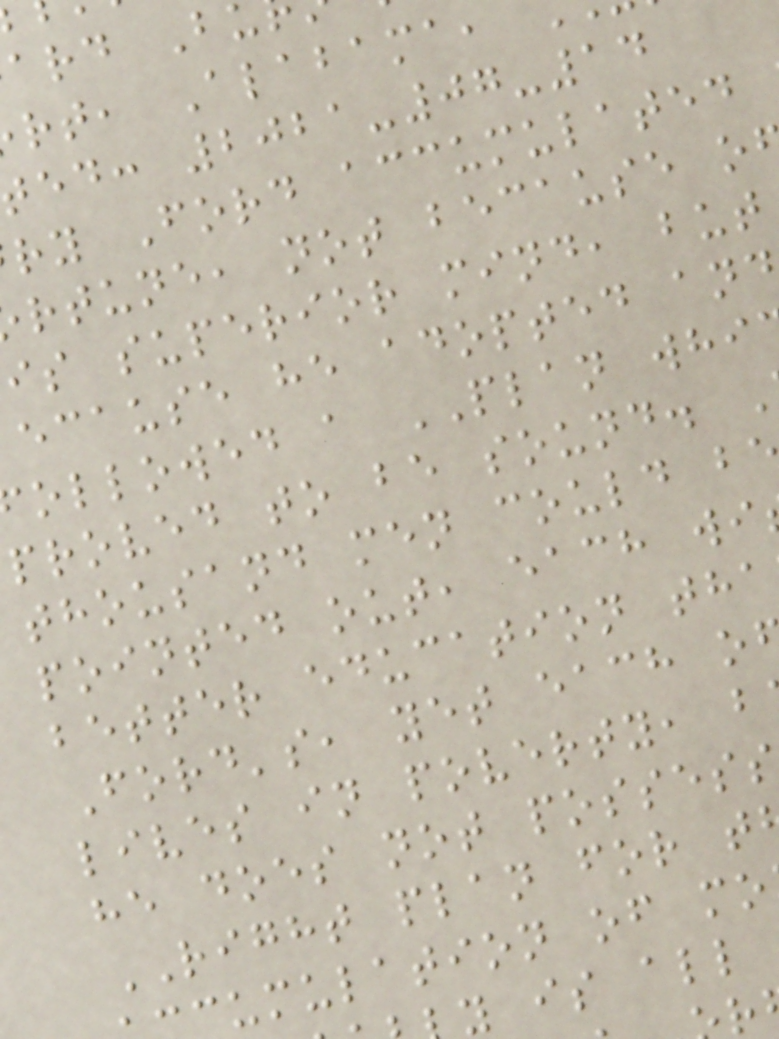rt, Alabama,
ed: 2021-07-14
ry Ford accumulated
rtune, not because o
is superior mind, but
ecause he adopted and
ollowed a PLAN whi
proved to be sound.
thousand men could b
pointed out, each wi
better education tha
Ford's, yet each o
lives in poverty, b
he does not possess
RIGHT plan for t
cumulation of mo
y is all
